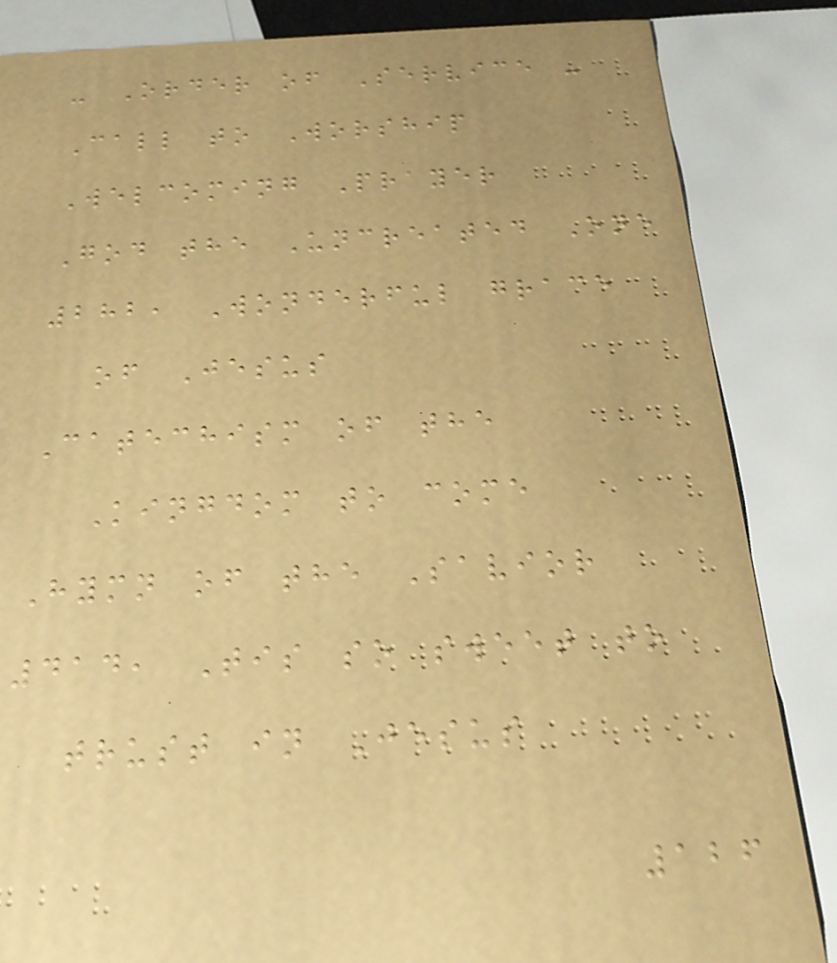- Order of Service -
Call to Worship
Welcoming Prayer
God the Uncreated One
282, Wonderful grace
of Jesus
Catechism of the
Kingdom to come
Hymn of the Savior
414, Tis so sweet to
trust in Jesus
126
